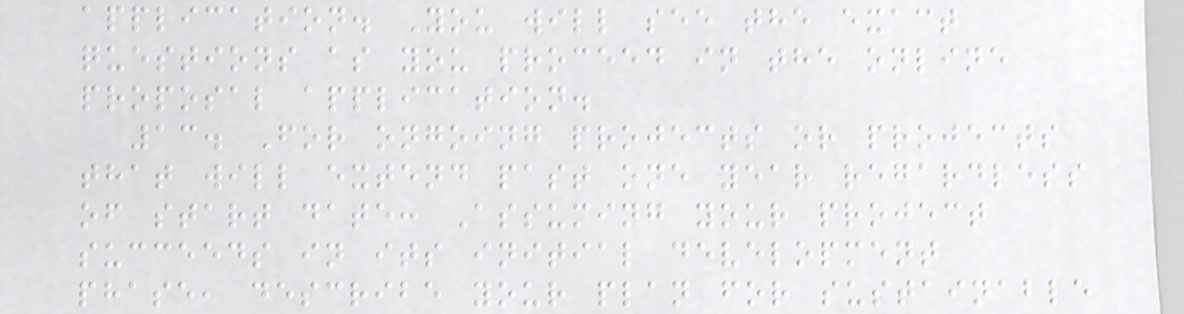application. You will see the exact
questions as you proceed in the online
proposal application.
13. For ongoing projects or projects
that will extend past one year regardless
of start date: Assuming your project
succeeds in its initial development
phase, describe your plan for sustainable
